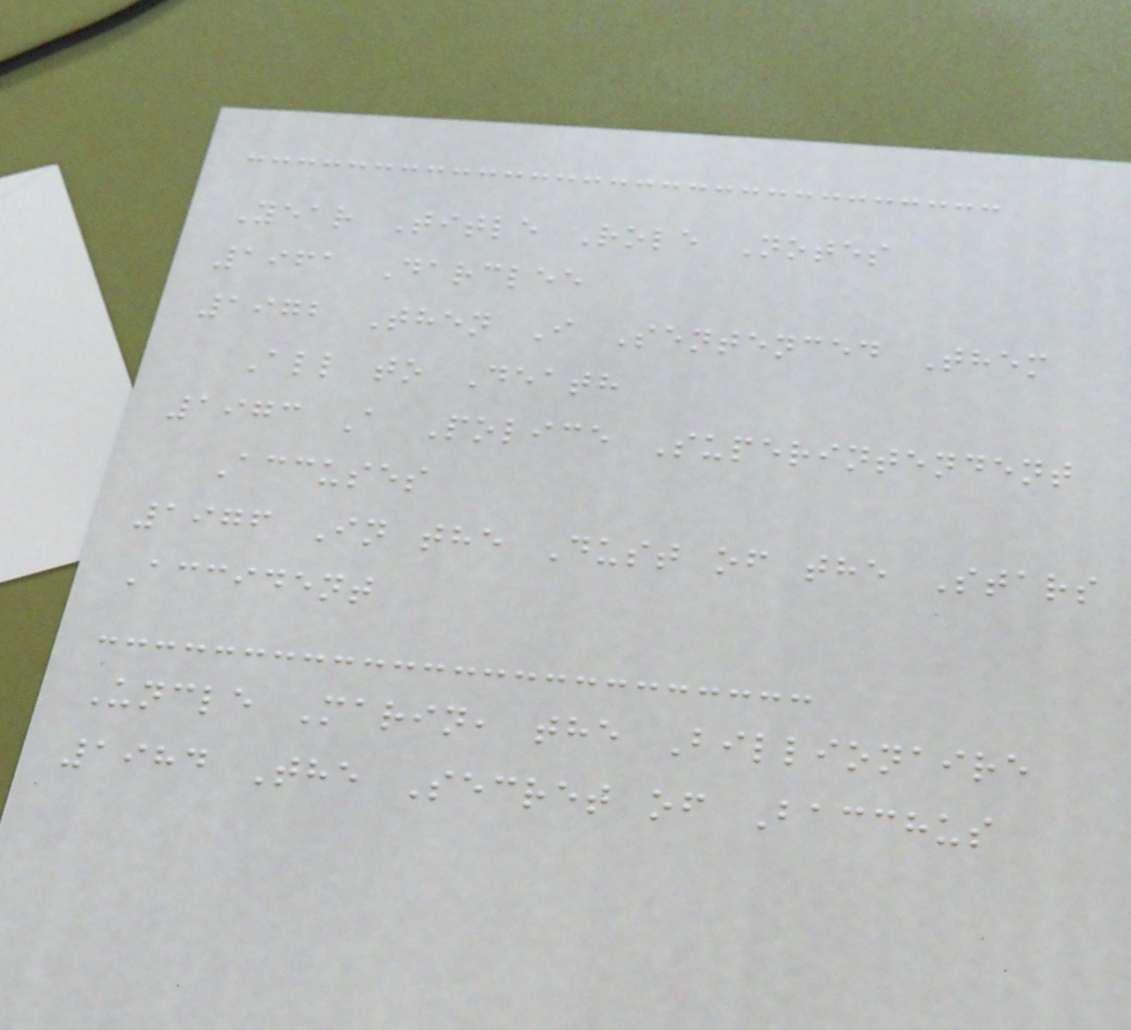Year Title Role Notes
1961 Darclee
1972 Then I Sentenced Them
All to Death
1973 A Police Superintendent
Accuses
1976 In the Dust of the Stars
Accident
Uncle Marin, the Billionaire
1984 The Secret of Bacchus
